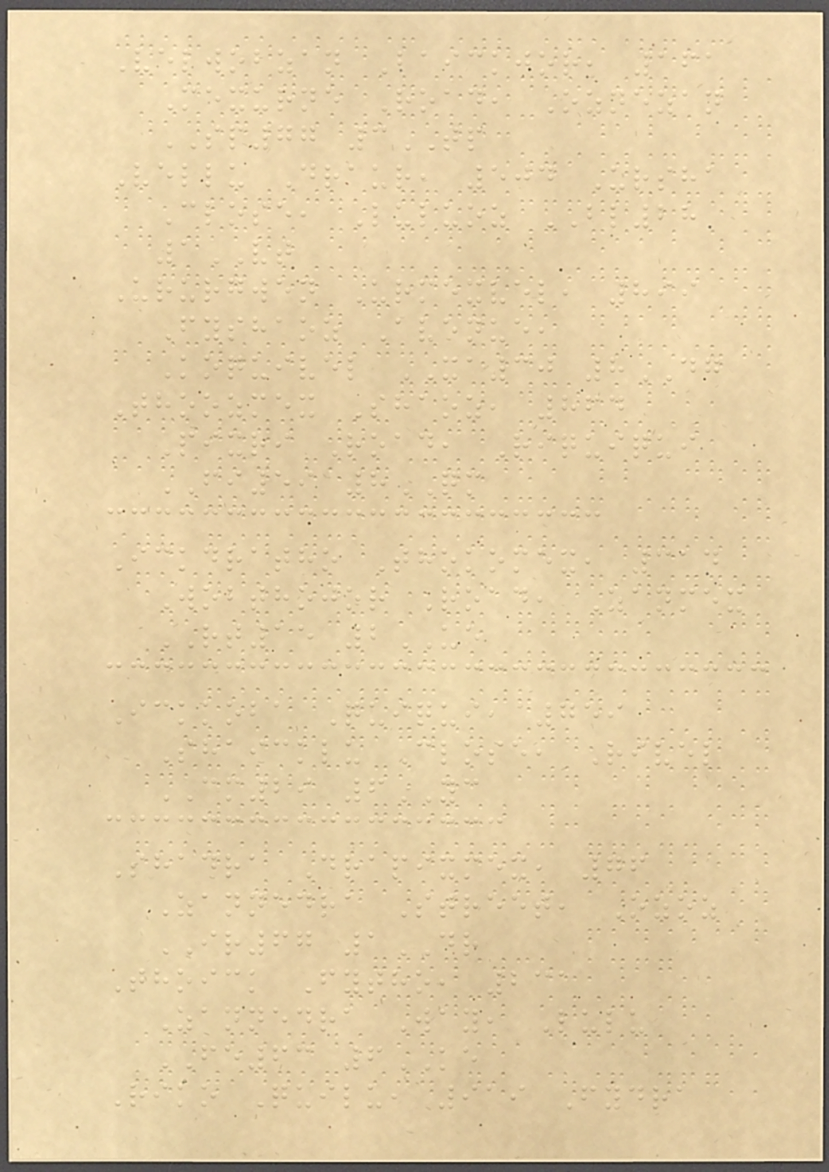Velwobzan Baickjor, 161
Mexurne Road, Oznezan
SP77 3TP
Vellu Draur, 504 Ursha
Close, Luluoz BL28
1VT
Ururgwen Urmexvel, 899
Fyshaoz Avenue,
Koquivel XA30 8DG
Thoozmex Shaoz, 864
Pixri Road, Riquiqui
FI59 8QM
Ickdratho Thokomex, 314
Wobthojor Road, Zanmex
RT15 2UE
Ickkoba Quiqui, 759
Shaicklu Close, Rivel
CM29 6YC
Shadra Drapixmex, 76
Zannedra Street, Ozoz
IR67 1DR
Thoick Fytho, 231
Zannedra Way, Lulu
FE63 6KE
Riko Quilu, 919 Fydra
